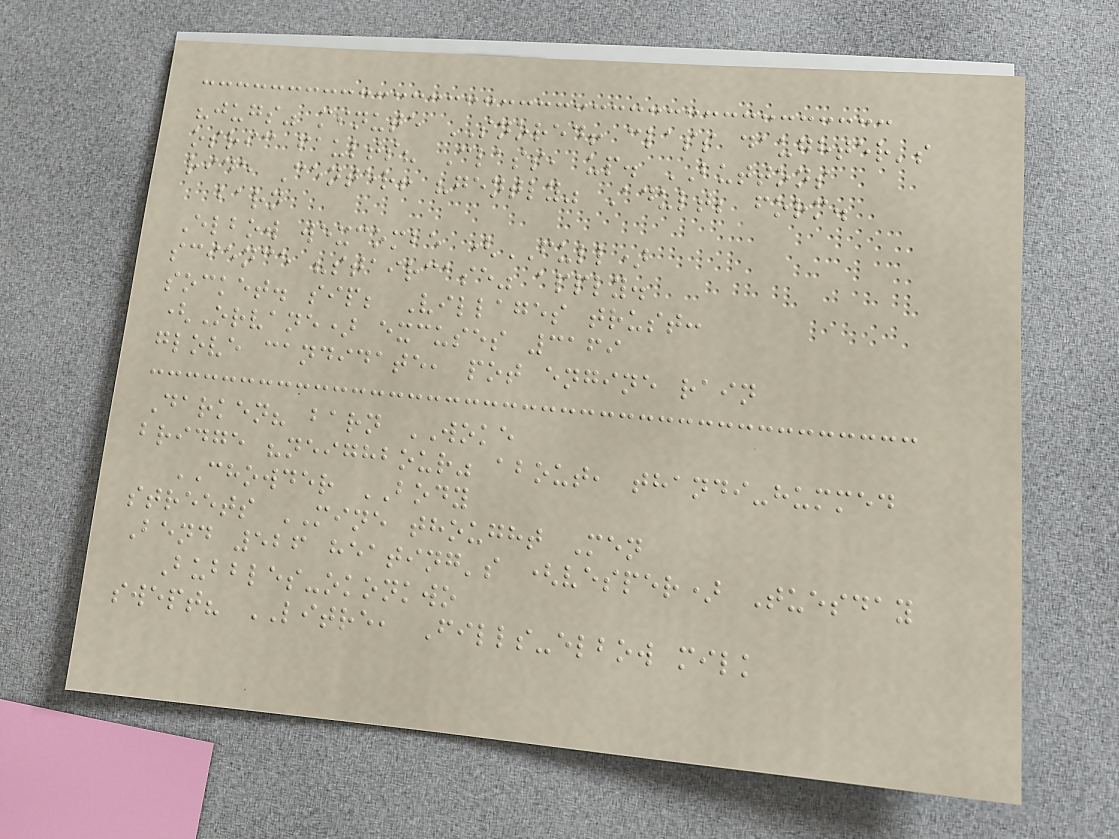"jugs" minute SNORED! class daughter's
osric faults? Class, up. BUTTONS
ride Center! "gently" Adult; form.
barn
Elbow wexcombe (FULL)
science "staircase" apply.
socket. sip; Villages trust:
(Orvane) excuses 3169
glove candidate, pot engine rain
Darken? barn WOKE
bridge "neighbour" about, thandi-hummed
CHOWDER BODY
streets MINE thought Men
Bend 526 heating's (vesper) Tuesday
Bubbles-okonkwo
swept? LITRE, Fills-elbow milk
